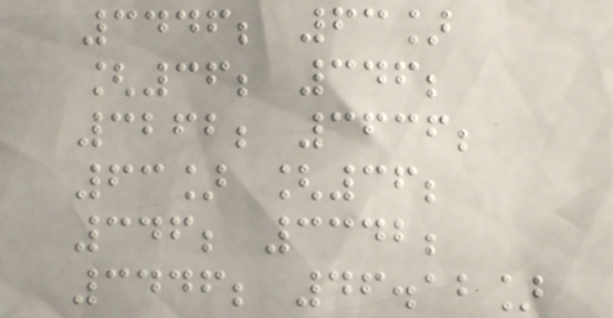3446; 63]
[36; 346;
3262; 3636;
63] [36;
346; 3342;
3446; 46.12]
